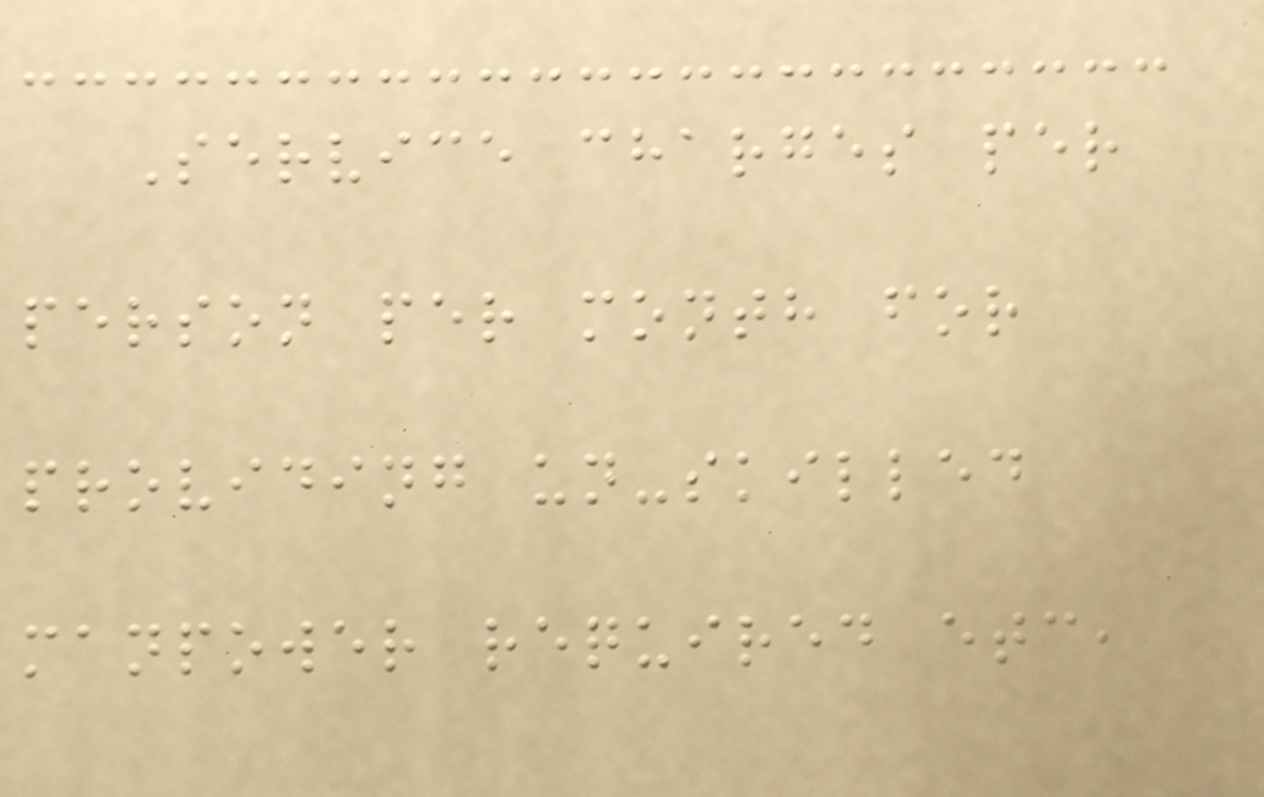Service charges per
person per month for
providing un-skilled
manpower required etc,
